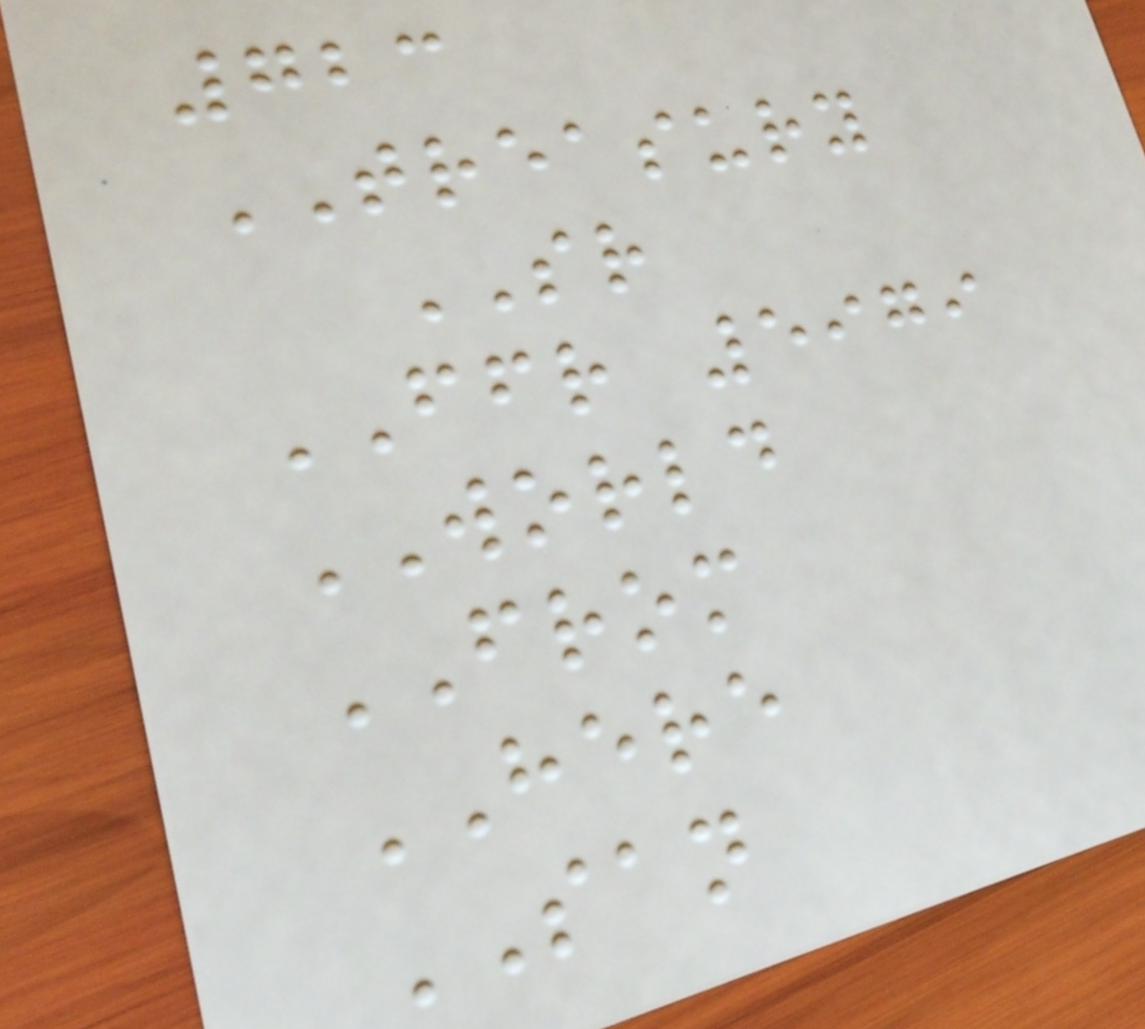723
TREASURY
SR
FFR 5979
WORLD
FROM
HERE
SAN
